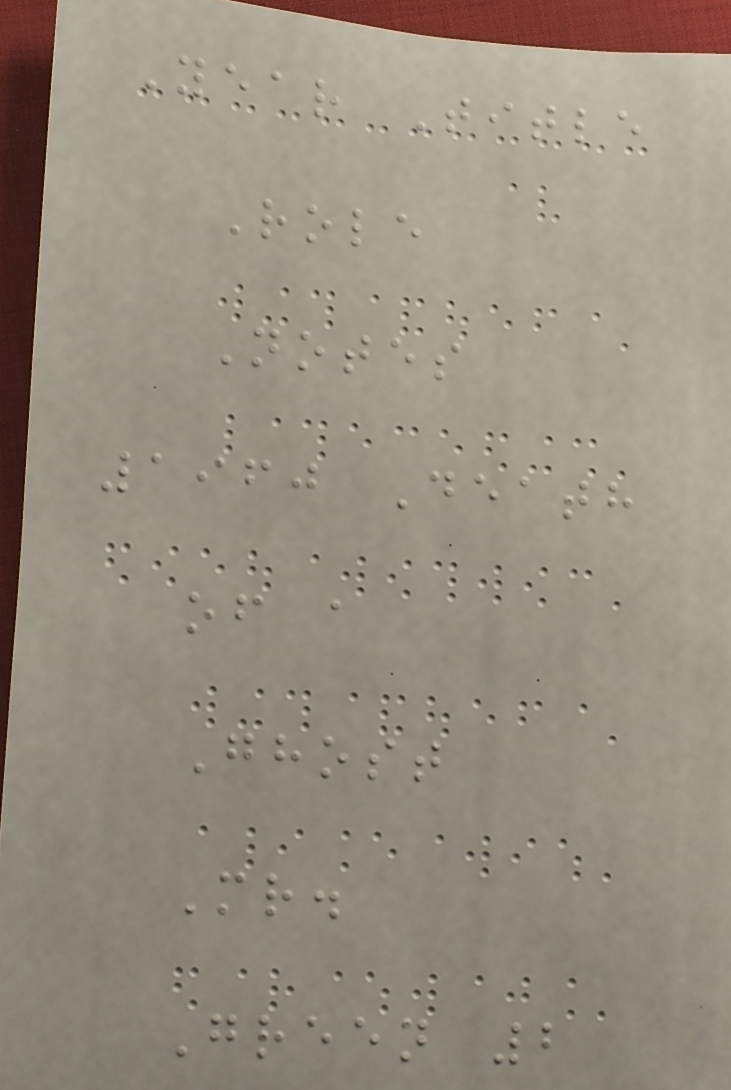Year Title
Role
Notes
1960 Death
of a
Ghost
Mr.
Green 2
